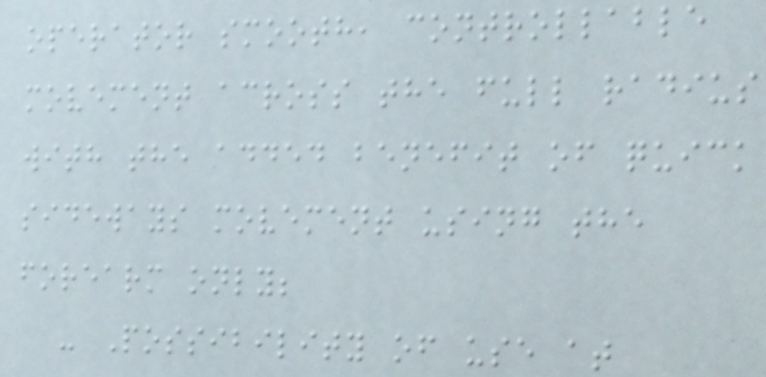operator smooth, controllable
movement across the full radius
with the added benefit of quick
sideways movement using the
forearm only;
- Possibility of use at
